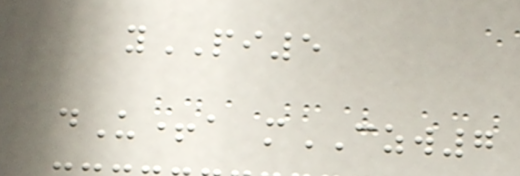yPI5
dU+a mCZW7
